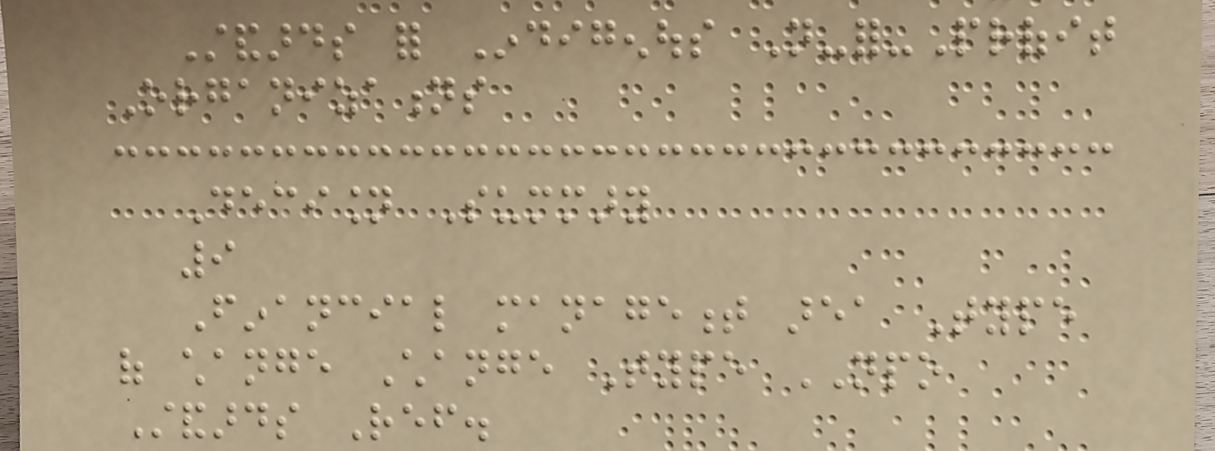Standards for Indigenous Not-for-Profit
Organizations
Decision Summary
9
Financial management area Type
of change Change Type NPO
Standards Ref.
